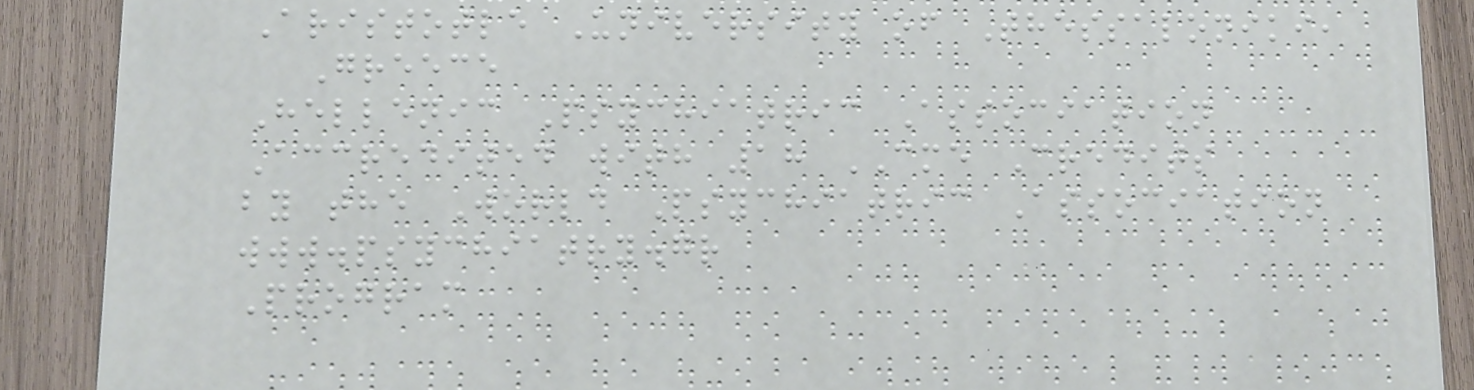Aristotle University of Thessaloniki,
Greece
Hellenic Psychiatric Association
Accredited with 18 CME Credits
by the World Psychiatric Association
www.psychiatry.gr
Program
